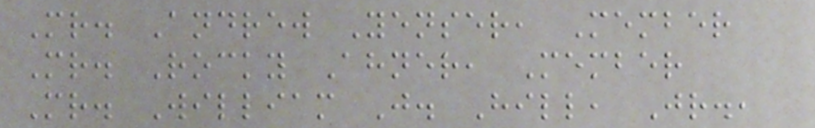Mr. Andrew Yenser, Member
Mr. Rocky Ahner, Member
Mr. William J. Hill, Jr.,
